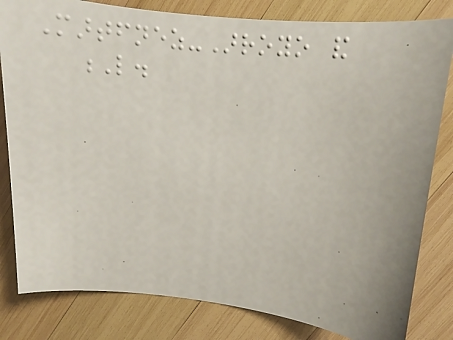Martfnez-Arroyo and
L.
